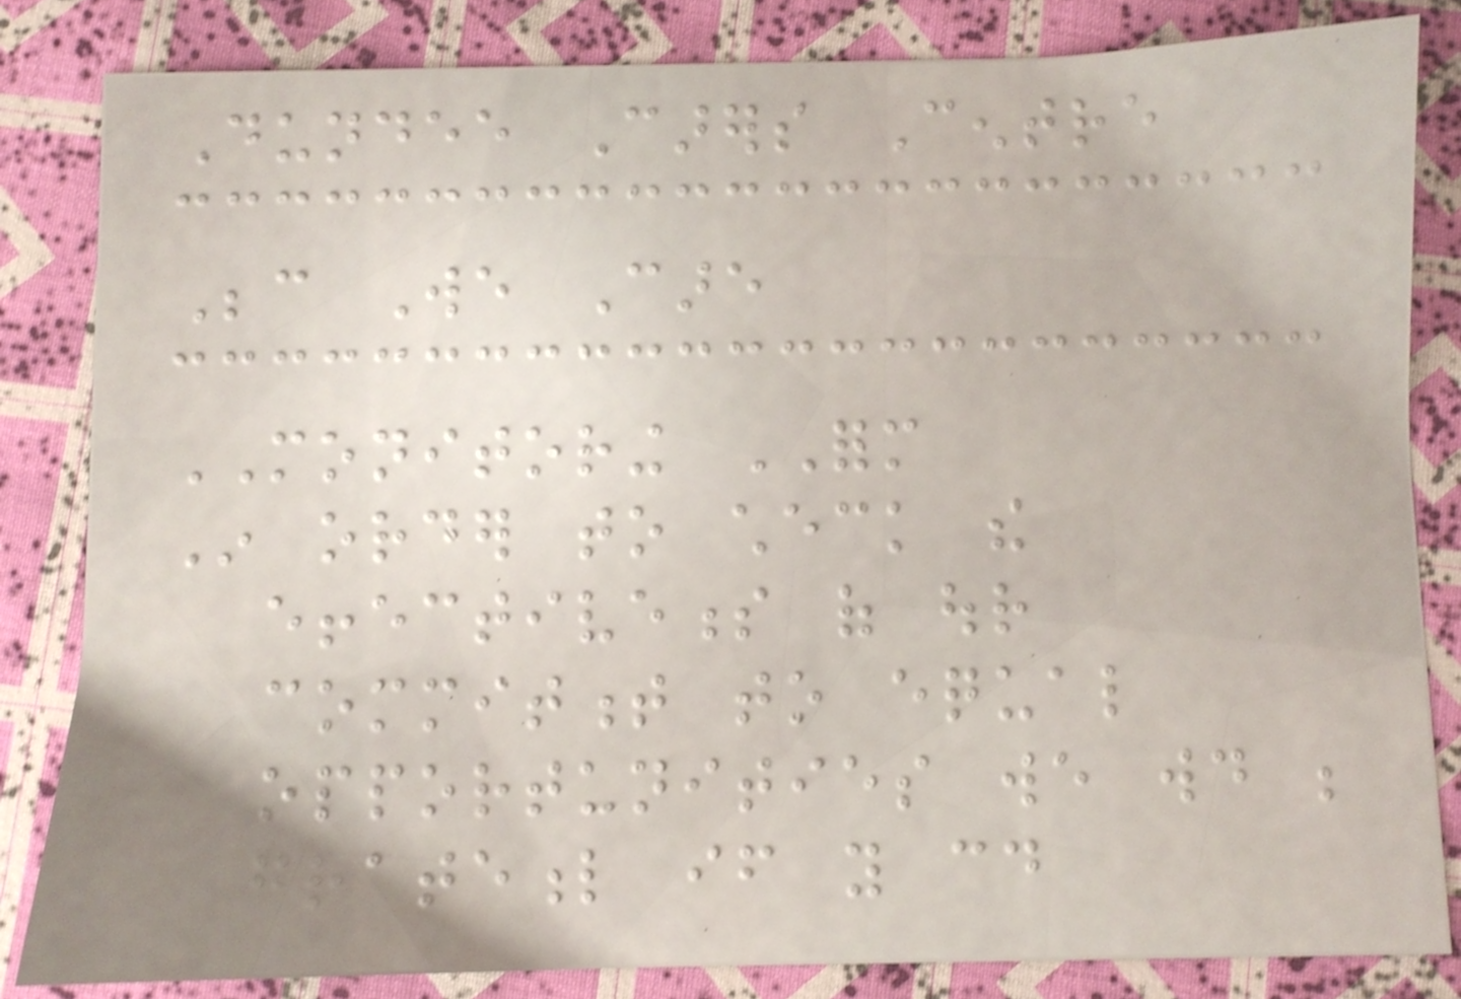Dundee Carers Centre
Because We Care
MONITORING FORM
In order to check the
effectiveness of our
commitment to equal
opportunities we would be
grateful if you could
